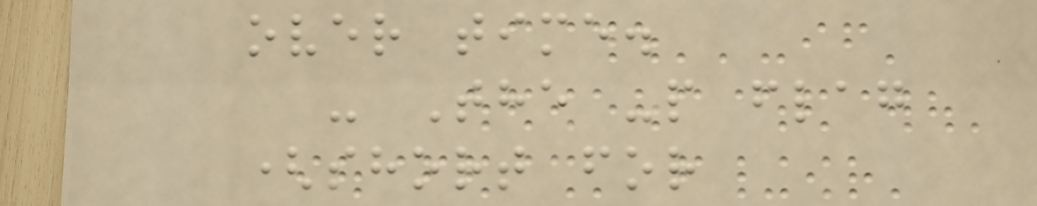over time.
- The -p flag
(short for
